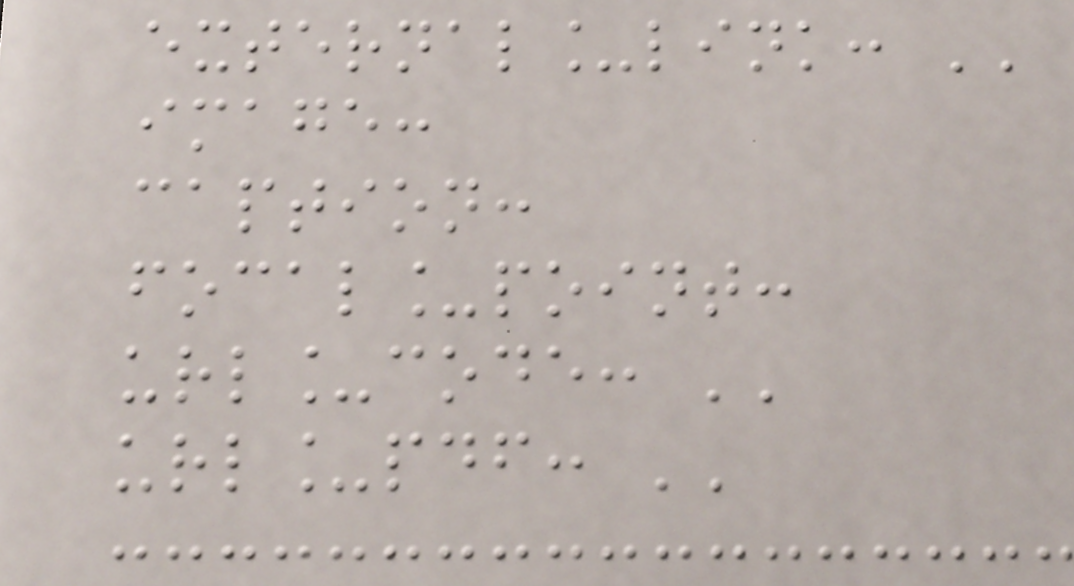external_link: ''
image:
caption:
focal_point:
url_code: ''
url_pdf: ''
